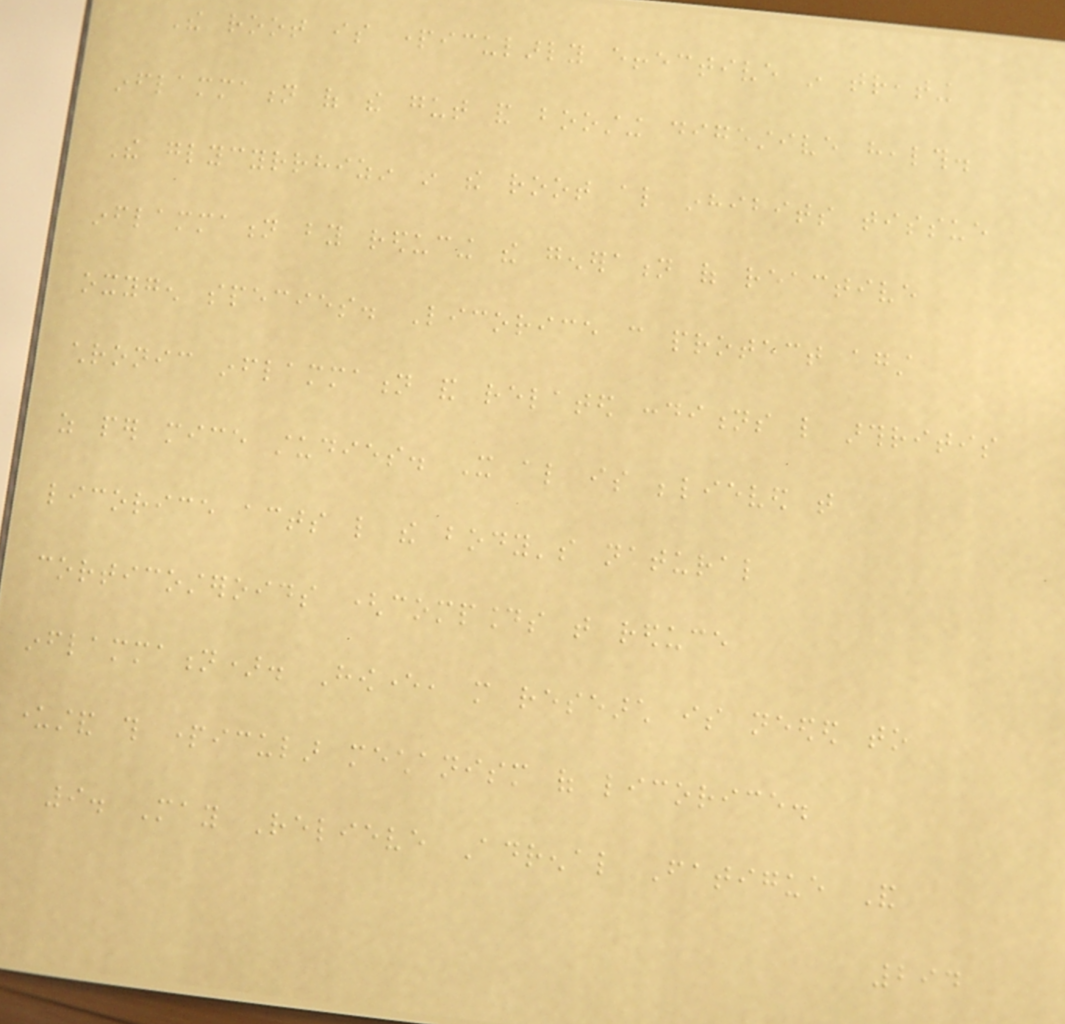The root is particularly effective in treating
inflammation of the gut and boosting digestive health.
The glycyrrhizin in the root also inhibits tissue
inflammation by reducing the generation of reactive
oxygen species. Licorice can protect against
chronic inflammation and related conditions like arthritis
as per mice studies. It also is believed that
licorice acts like the body's natural
corticosteroids (compounds that reduce
inflammation). However, more research is needed to
understand this particular mechanism of licorice.
9. May Relieve Adrenal Fatigue And
294
